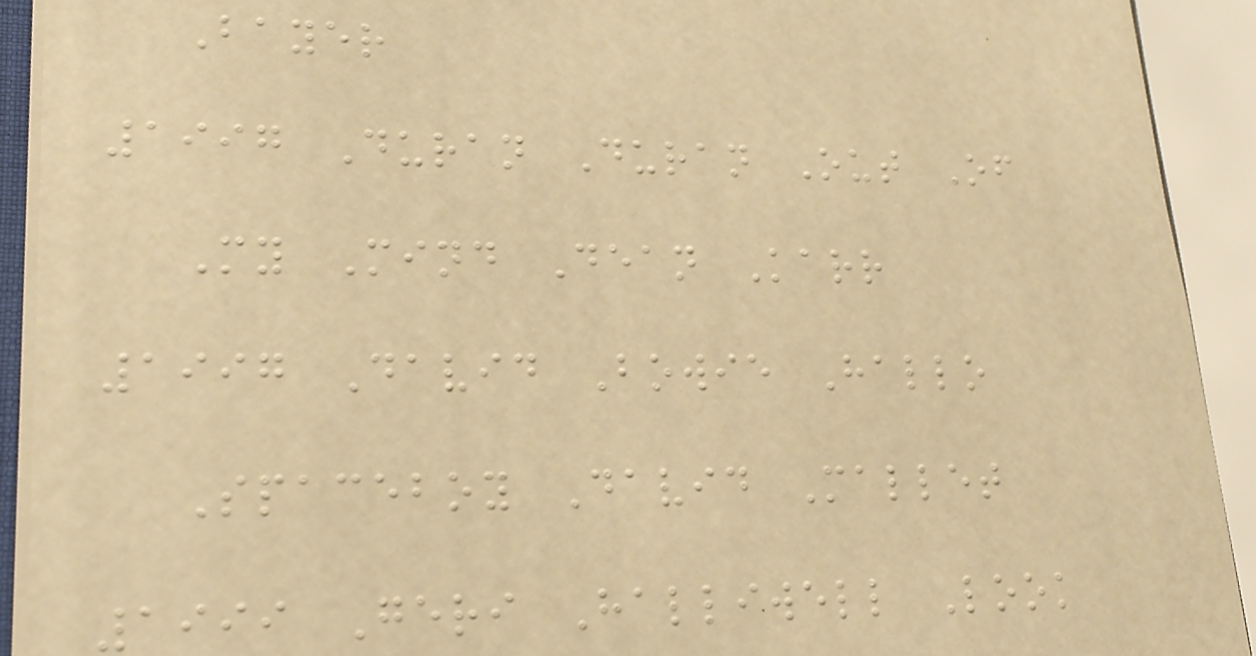Bayer
1997 Duran Duran Out Of
My Mind Dean Karr
1997 David Bowie Hallo
Spaceboy David Mallet
1999 Geri Halliwell Look
